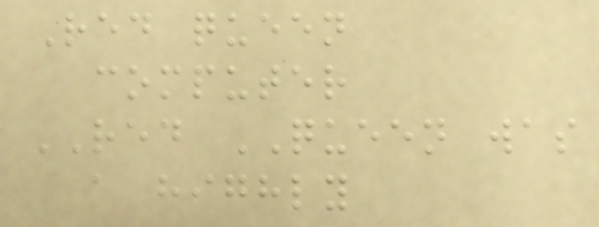Red queen
computer
RED QUEEN was
a highly
